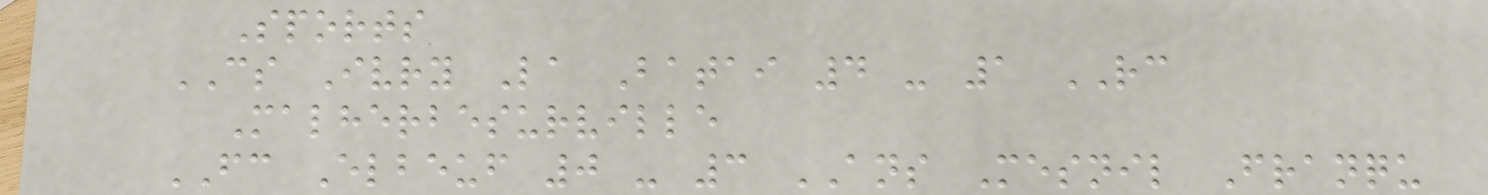Sports
CS Ivry La Batai 4 - 1 RC
Malherbesurville
FC Elbeuf 0 - 3 ANS Mesnil Franqu
